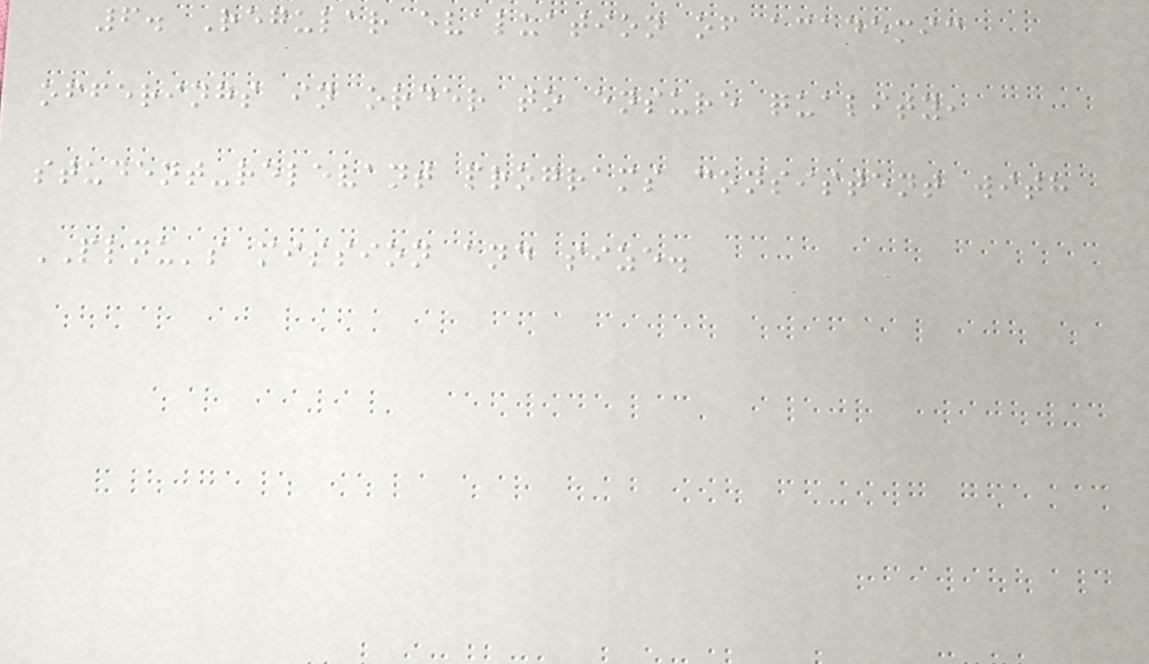6. Regular evaluation of academic
offerings in order to ensure quality,
student-relevant programs consistent with
PLNU's mission and size.
